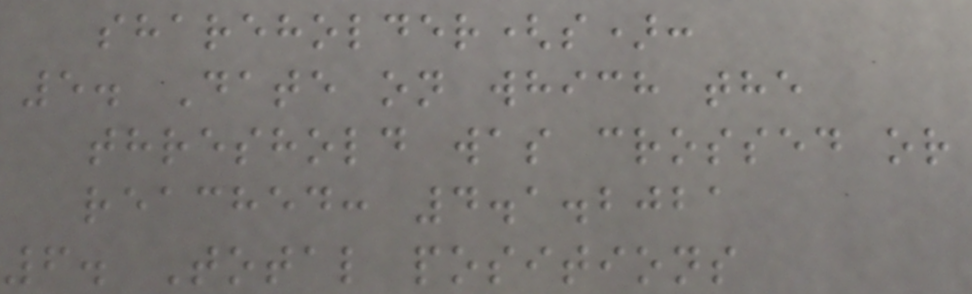shareholder(s):
5. Date on which the
threshold was crossed or
reached: 4.1.2021
6. Total positions
